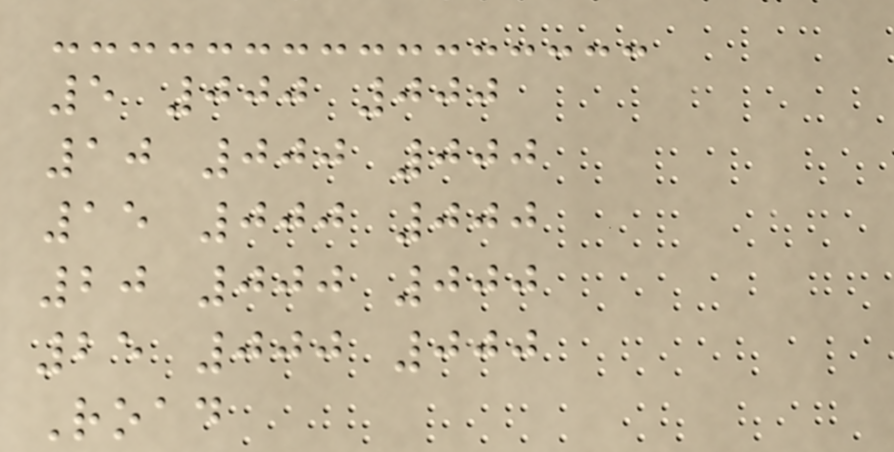5 000 000
10 000 000
15 000 000
20 000 000
25 000 000
Road
